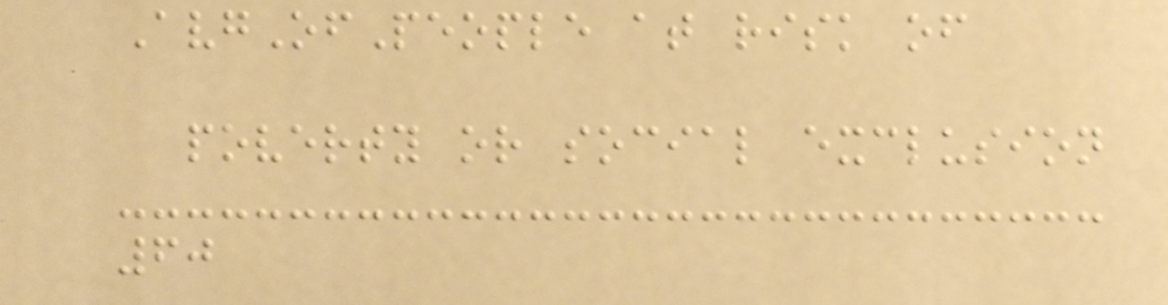AvgOfPeople at risk of
poverty or social exclusion
60
